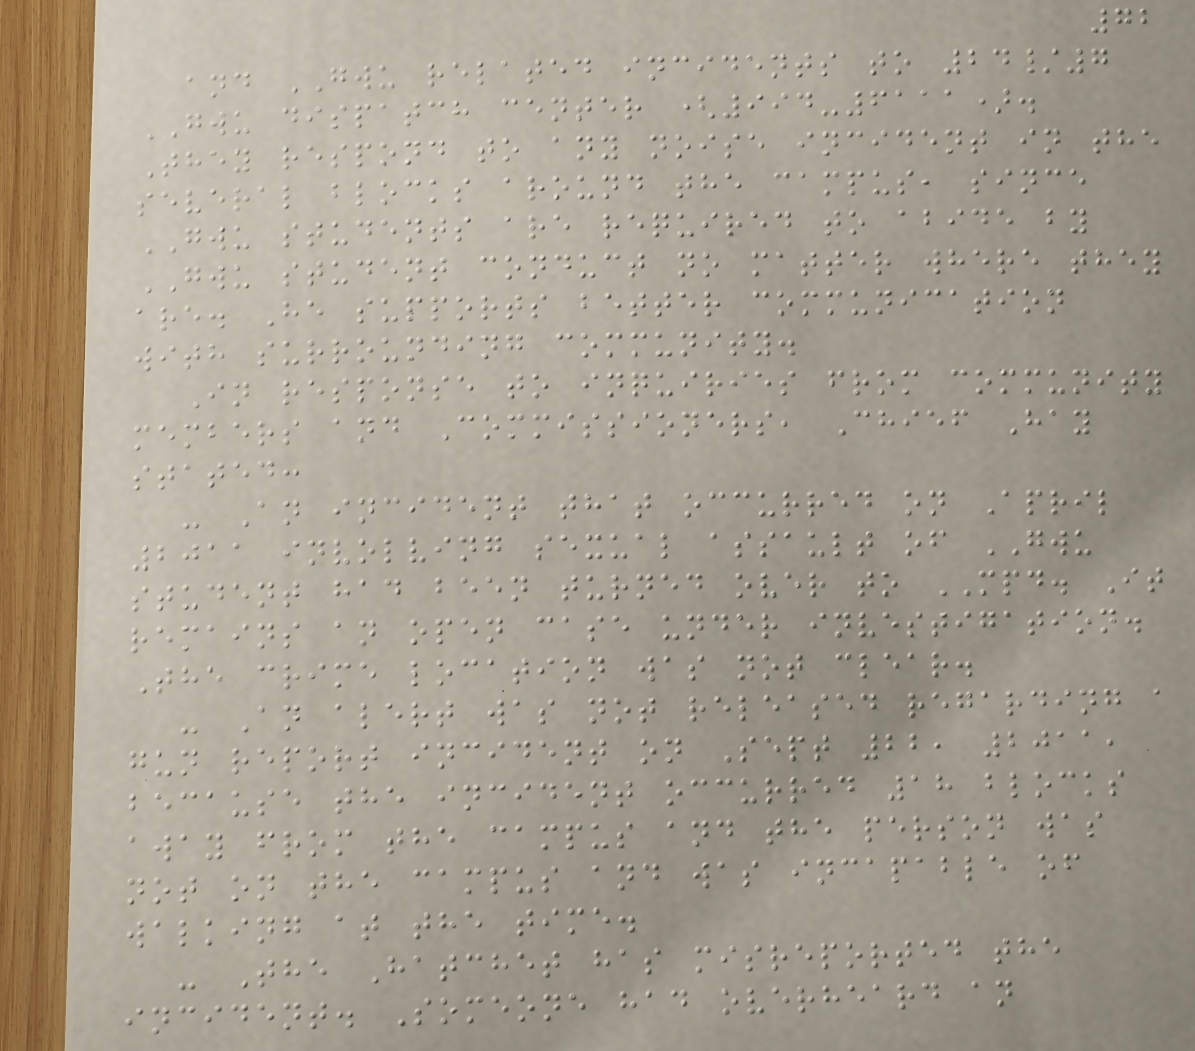72
and GWU related incidents to 24/7
GWU dispatch center (994-6111).
They respond to any noise incident in the
several blocks around the campus, since
GWU students are required to abide by
GWU student conduct no matter where they
are. He supports better communication
with surrounding community.
In response to inquiries from community
members and Commissioners, Chief Hay
stated:
- An incident that occurred on April
2011 involving sexual assault of GWU
student had been turned over to MPD. It
remains an open case under investigation.
The crime location was not clear.
- An alert was not released regarding a
gun report incident on Sept 22, 2011,
because the incident occurred 18 blocks
away from the campus and the person was
not on the campus and was incapable of
walking at the time.
- The Hatchet has misreported the
incident. Someone had overheard an
